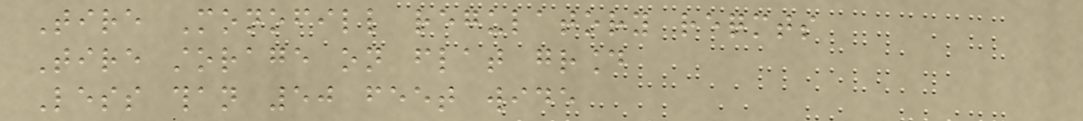Tire Monofill regulatory reqmts
Tire storage on flat ground
Less than 50 feet wide
